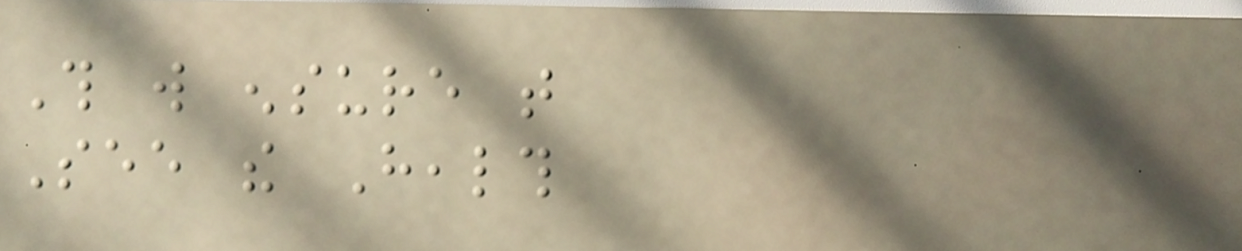This will ensure that
See the Health
